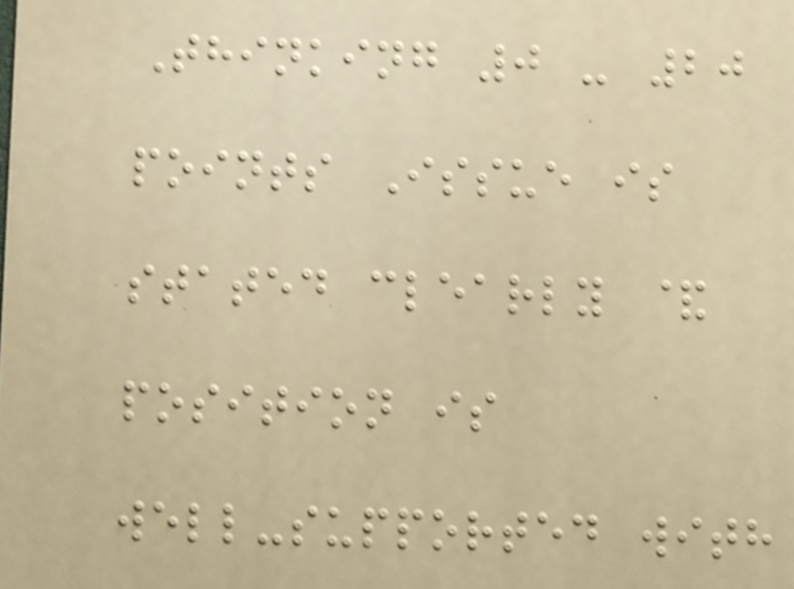Thinking 0 - 20
points Issue is
stated clearly &
position is
well-supported with
